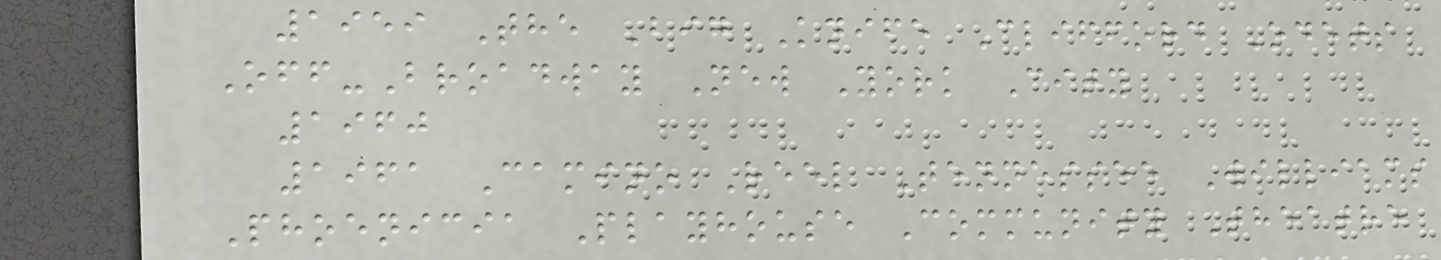1959 The Big Knife Clifford Odets
Off-Broadway New York City
1960
1961 Camino Reel Tennessee Williams
Phoenicia Playhouse Community Theatre
